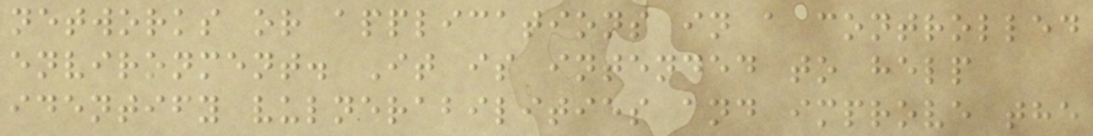networks or applications in a controlled
environment. It is intended to help
identify vulnerabilities and improve the
